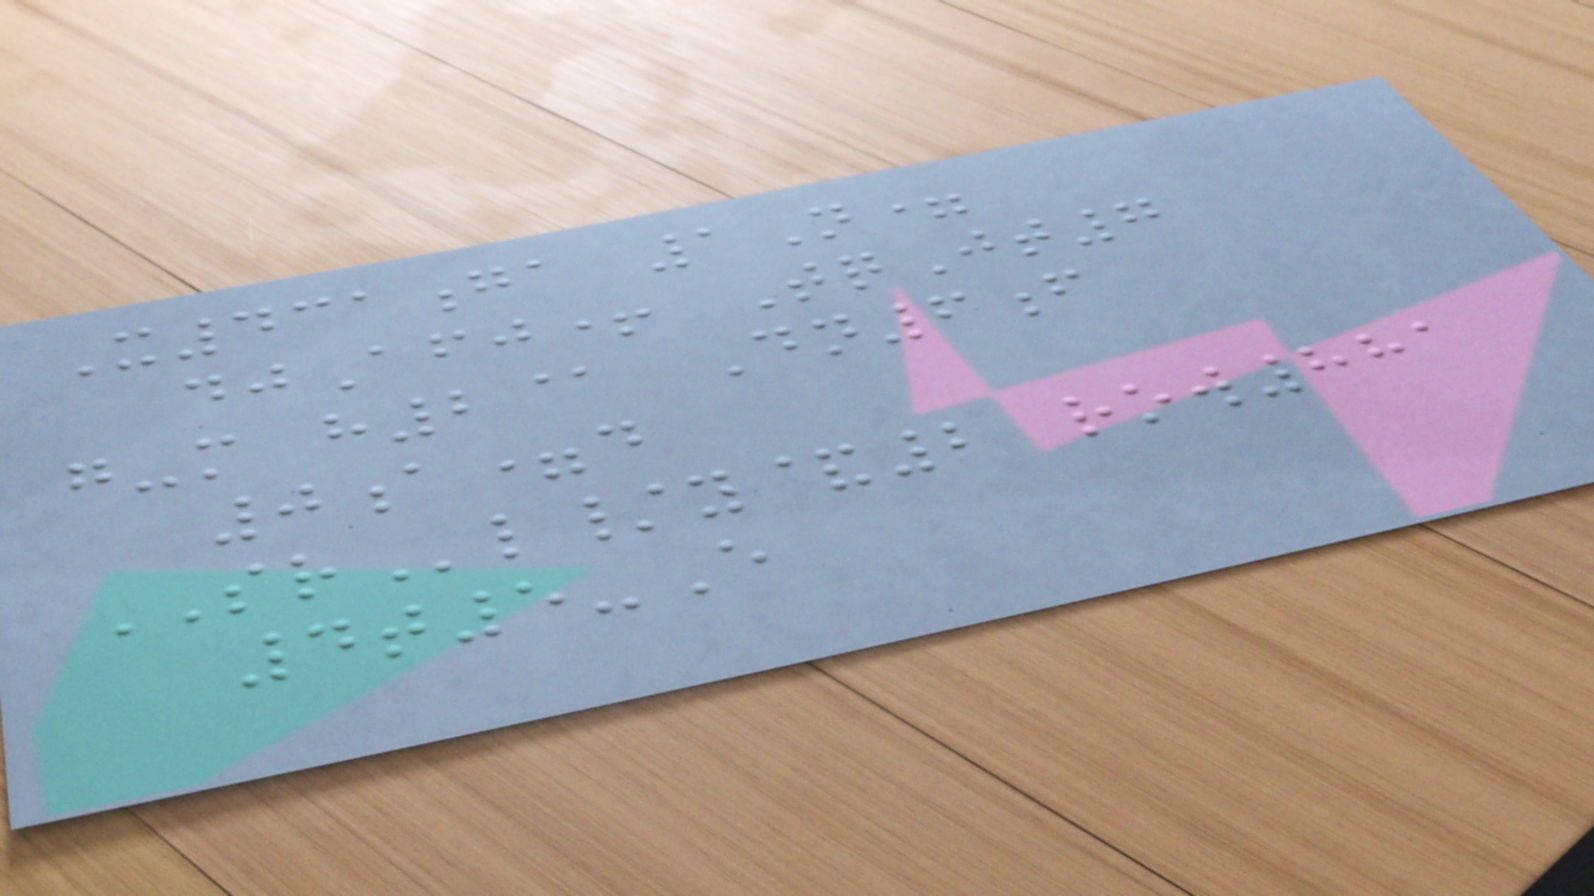X431ga 1N=
djAfj+ TqJt7
g-m h2@ Dn6f
0a=d
SRl/y&2 row881
4t5-E
